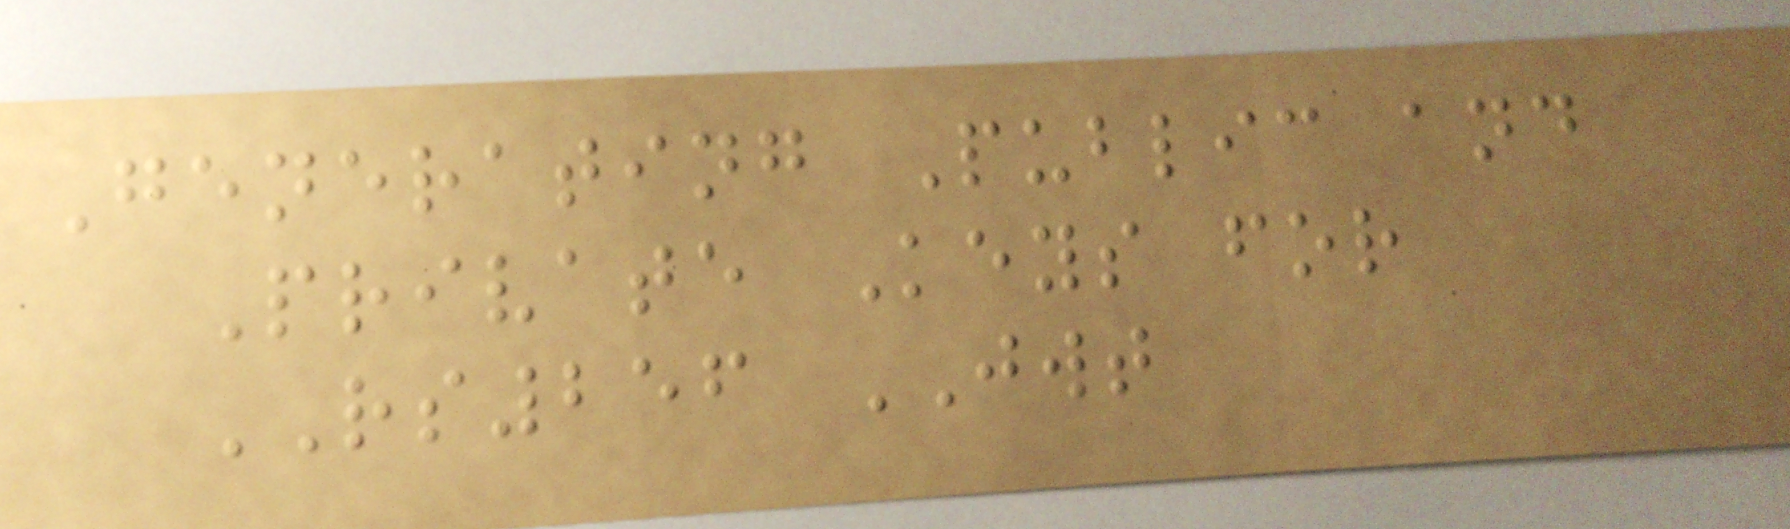Generating Public and
Private Keys for
RS256 JWT
